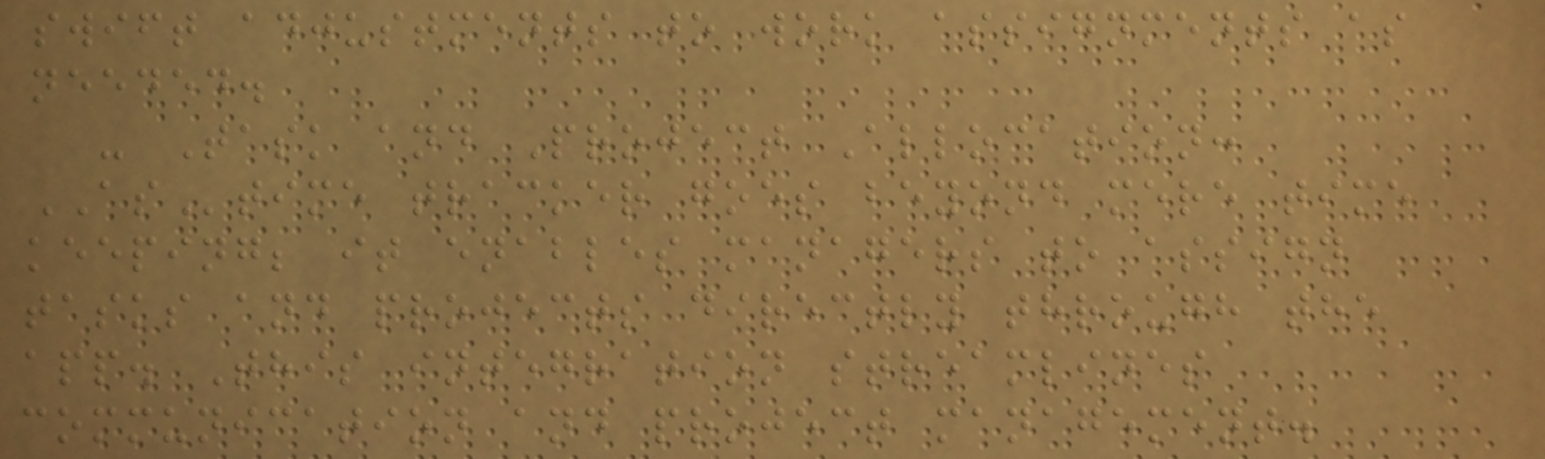swift adjustments to work assignments as
needed.
- Task and Project Allocation:
AStime tracker goes beyond mere time
keeping; it enables managers to assign
tasks and projects directly through the
app. This integration streamlines
communication and project management.
